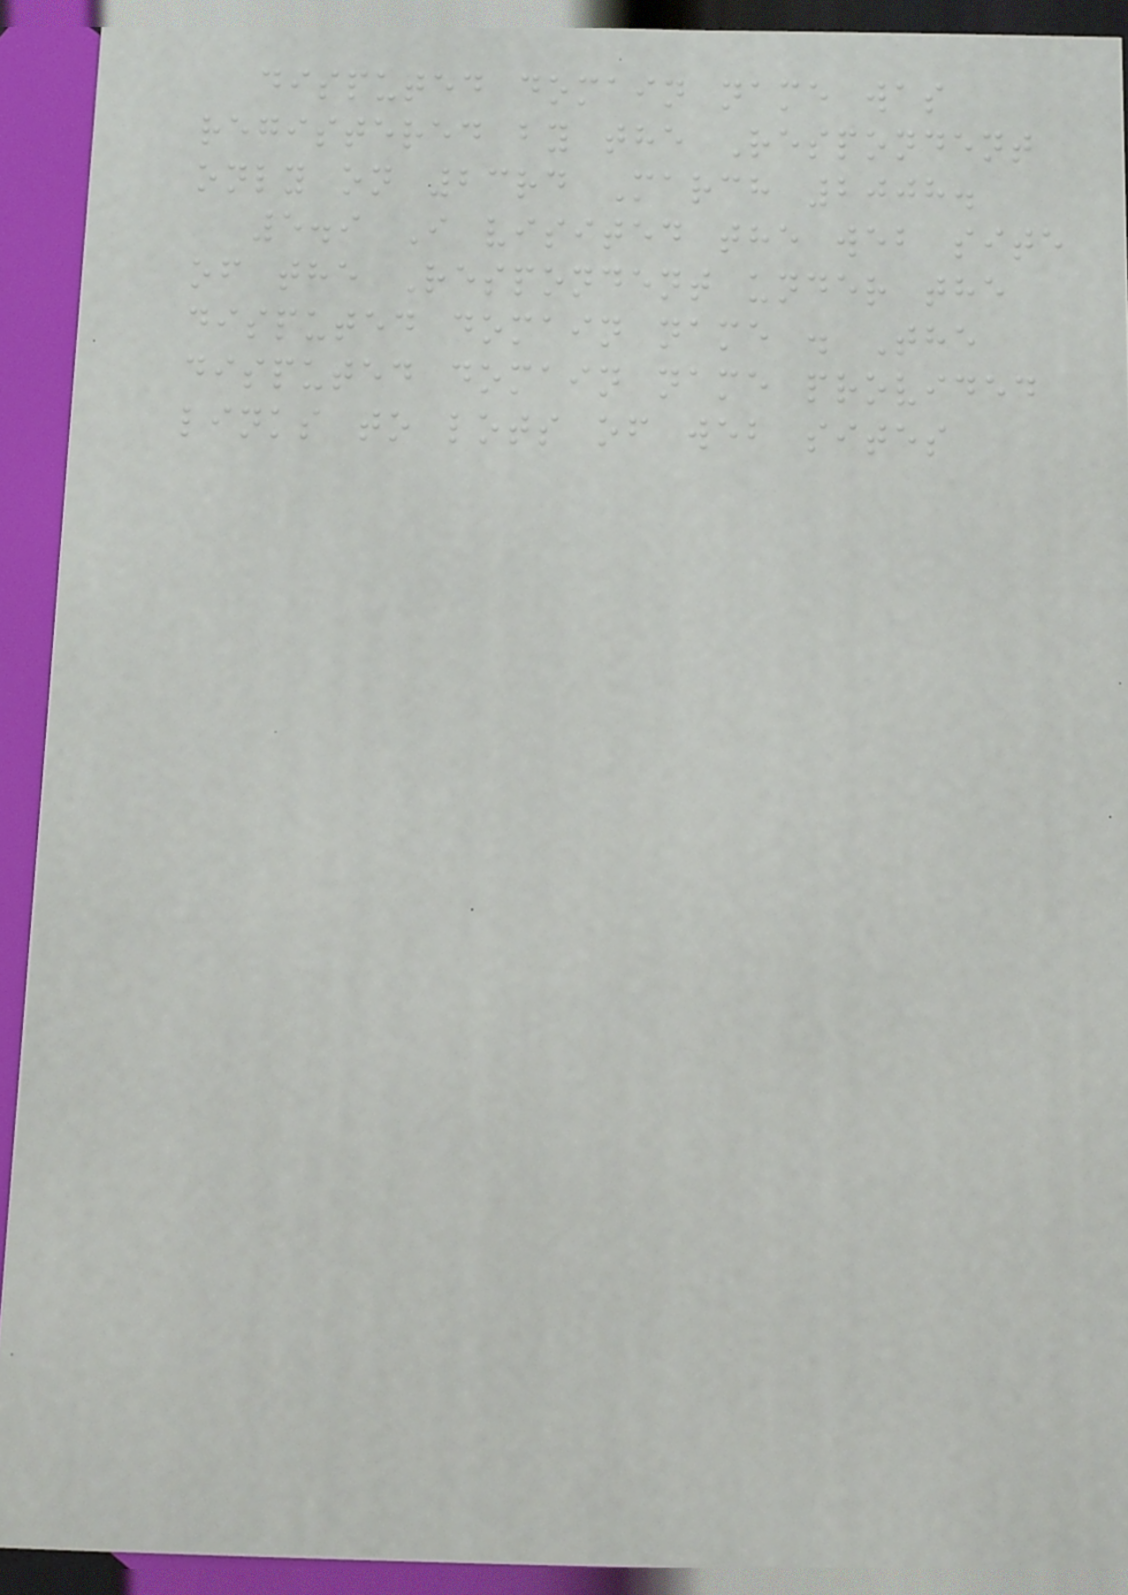disputed domain name was
registered by the Respondent
only on 23rd March 2008.
5.9 I visited the web site
of the Respondent under the
disputed domain name . The
disputed domain name provided
links to lots of web sites
